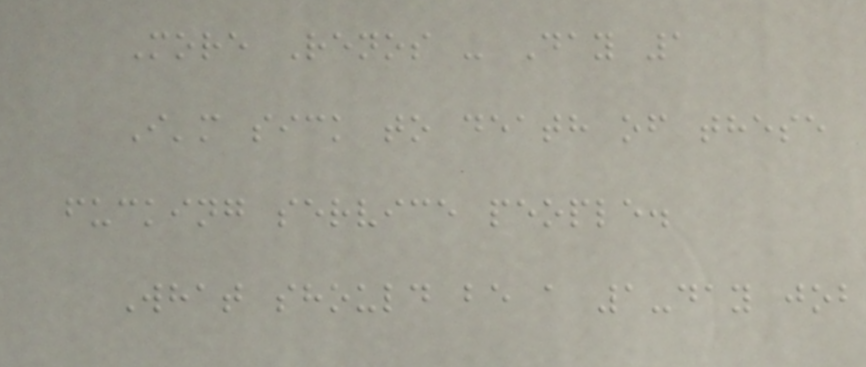More Renos - Day 1
I'm sick to death of these
fucking service people.
What should be a 1-day job
